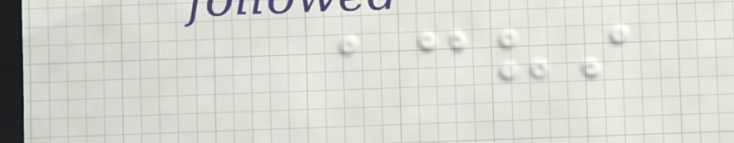achi
